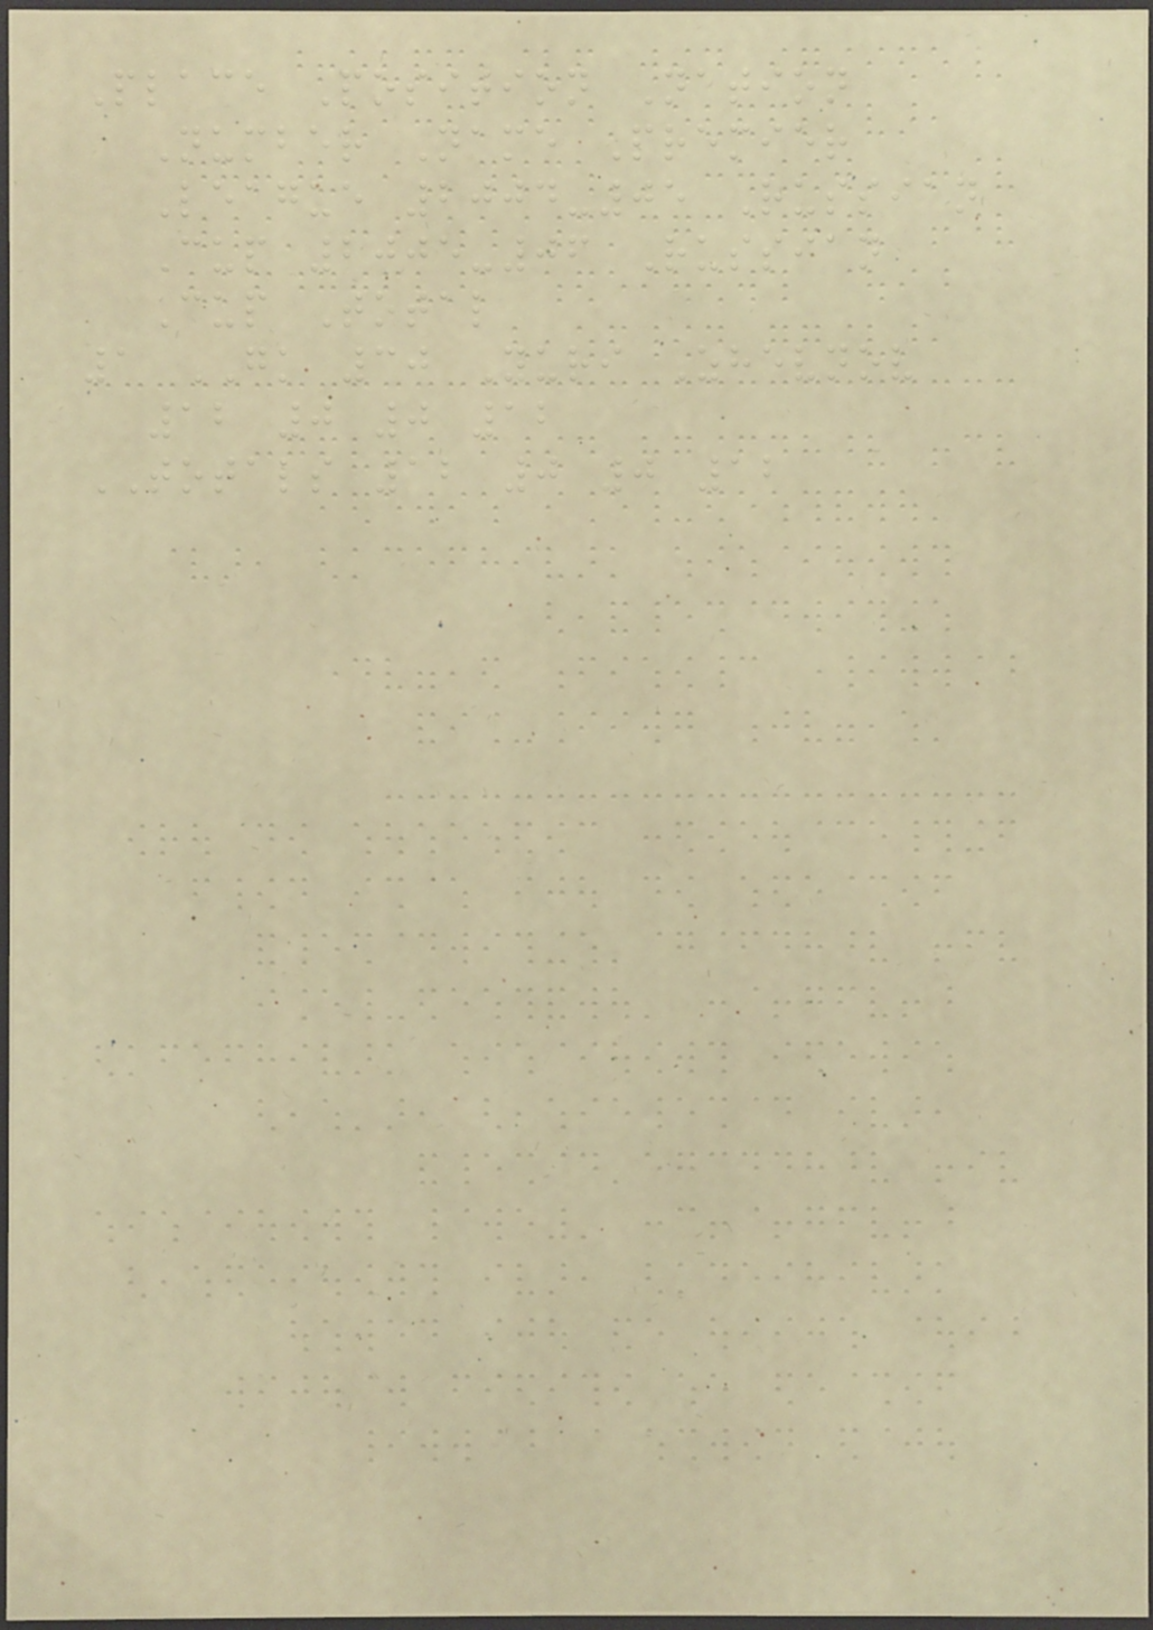Place Position Nation
Number Name Premier
League 2004-05 Russian
Cup 2005-06 Russian
Cup Total
1 GK 30 Yuri Zhevnov
12 0 0 12
TOTALS 12 0 0 12
